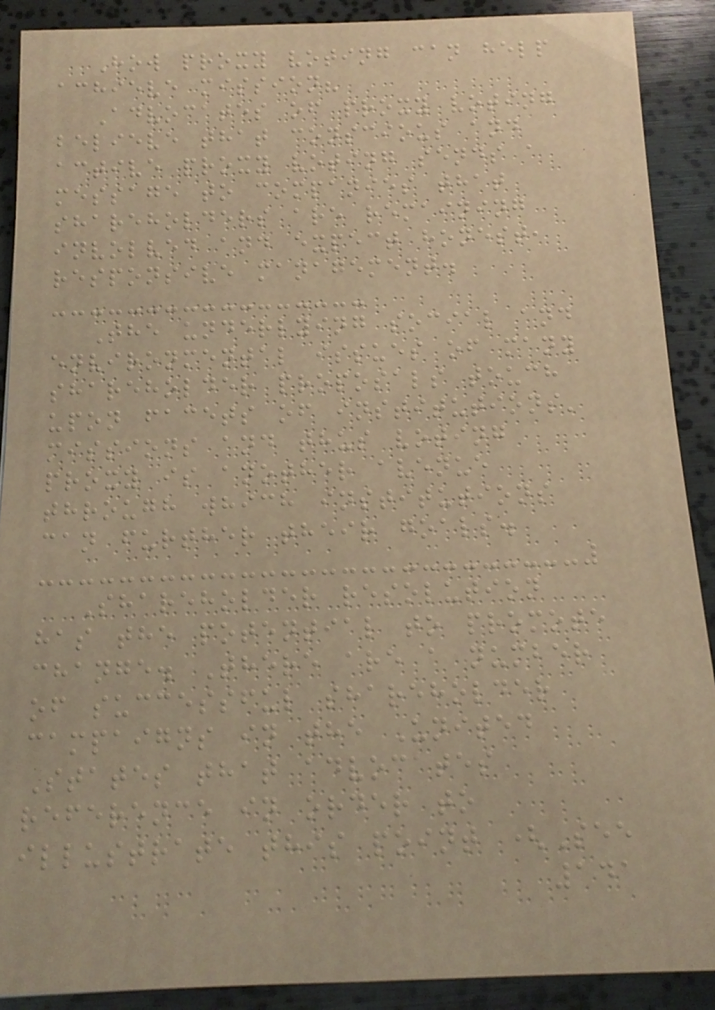How proxy voting can help
achieve mission?
Advocates of proxy voting
believe that conscious and
active proxy voting sends a
message to companies that
shareholders are remaining
involved and expect honest,
responsive management.
The underlying social and
environmental issues of many
shareholder proposals touch
upon facets of institutions'
missions and thus voting
proxy is another avenue
through which institutions
can further their goals.
Shareholder resolution
has the potential to promote
change. There are a number
of successful shareholder
campaigns in the United
States that advocates
reference in order to
illustrate this point (See
141
